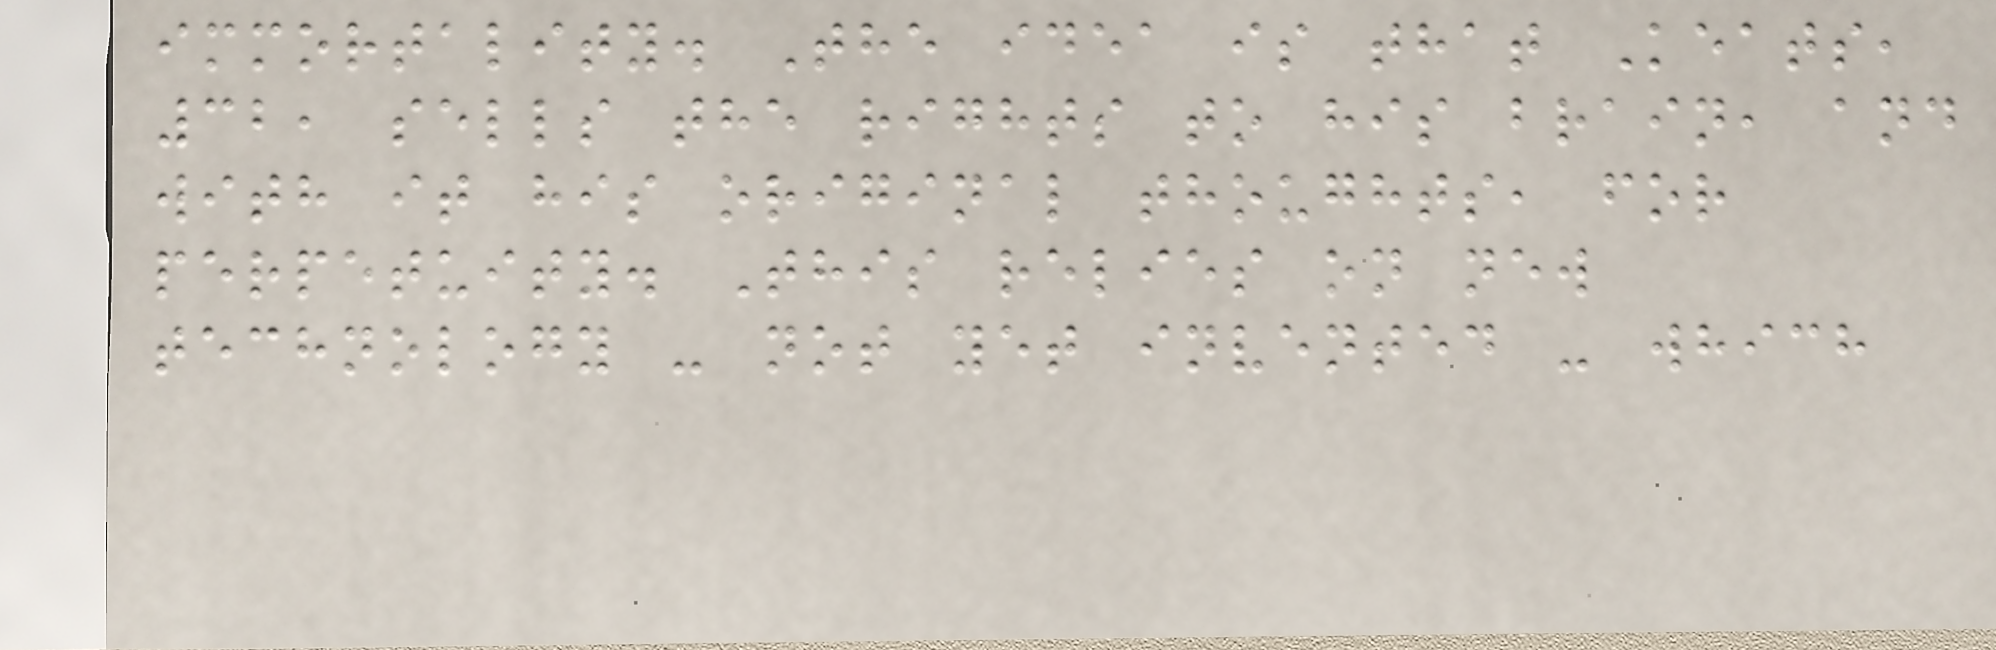immortality. The idea is that Keats,
32, sells the rights to his brain, and
with it his original thoughts, for
perpetuity. This relies on new
technology - not yet invented - which
